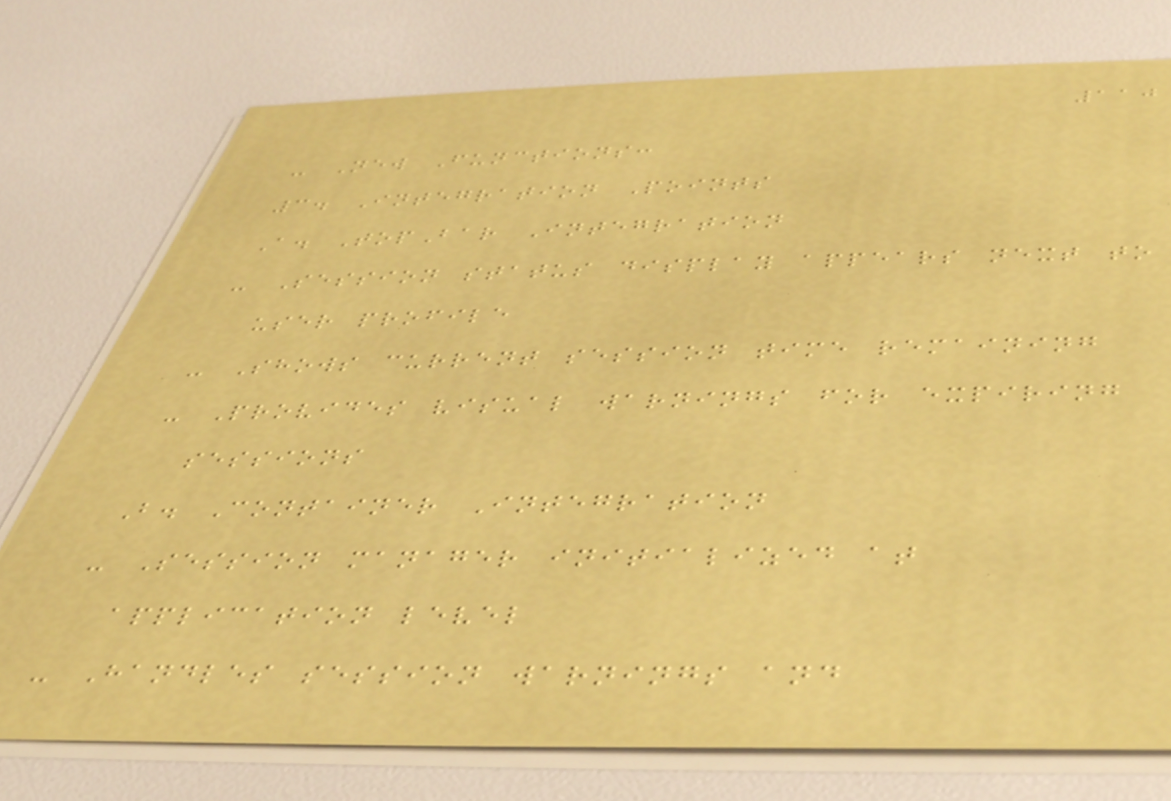110
- New Functions:
3. Integration Points
A. TopBar Integration
- Session status display appears next to
user profile
- Shows current session time remaining
- Provides visual warnings for expiring
sessions
B. Container Integration
- Session manager initialized at
application level
- Handles session warnings and
